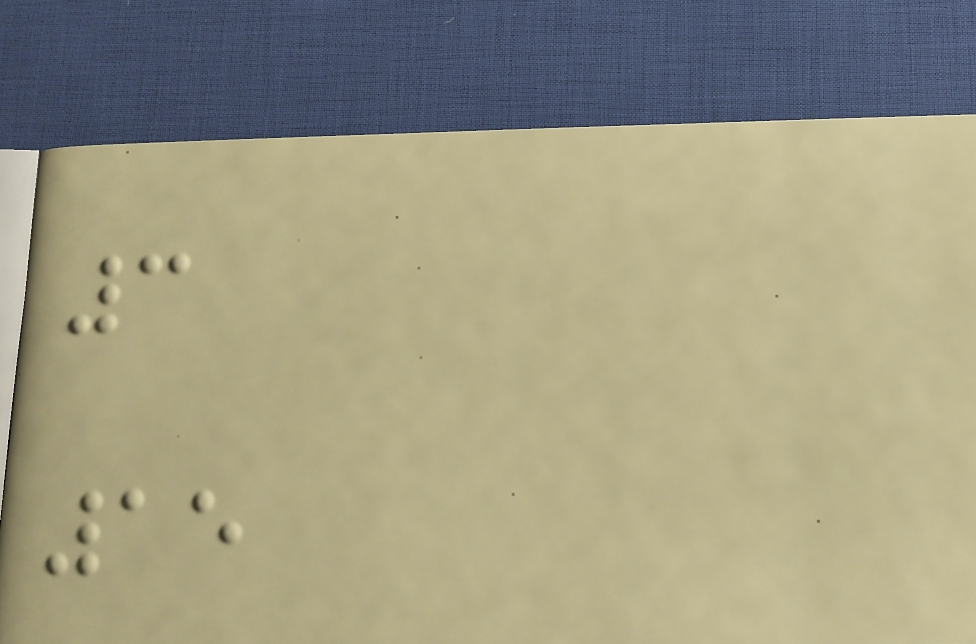3
15
